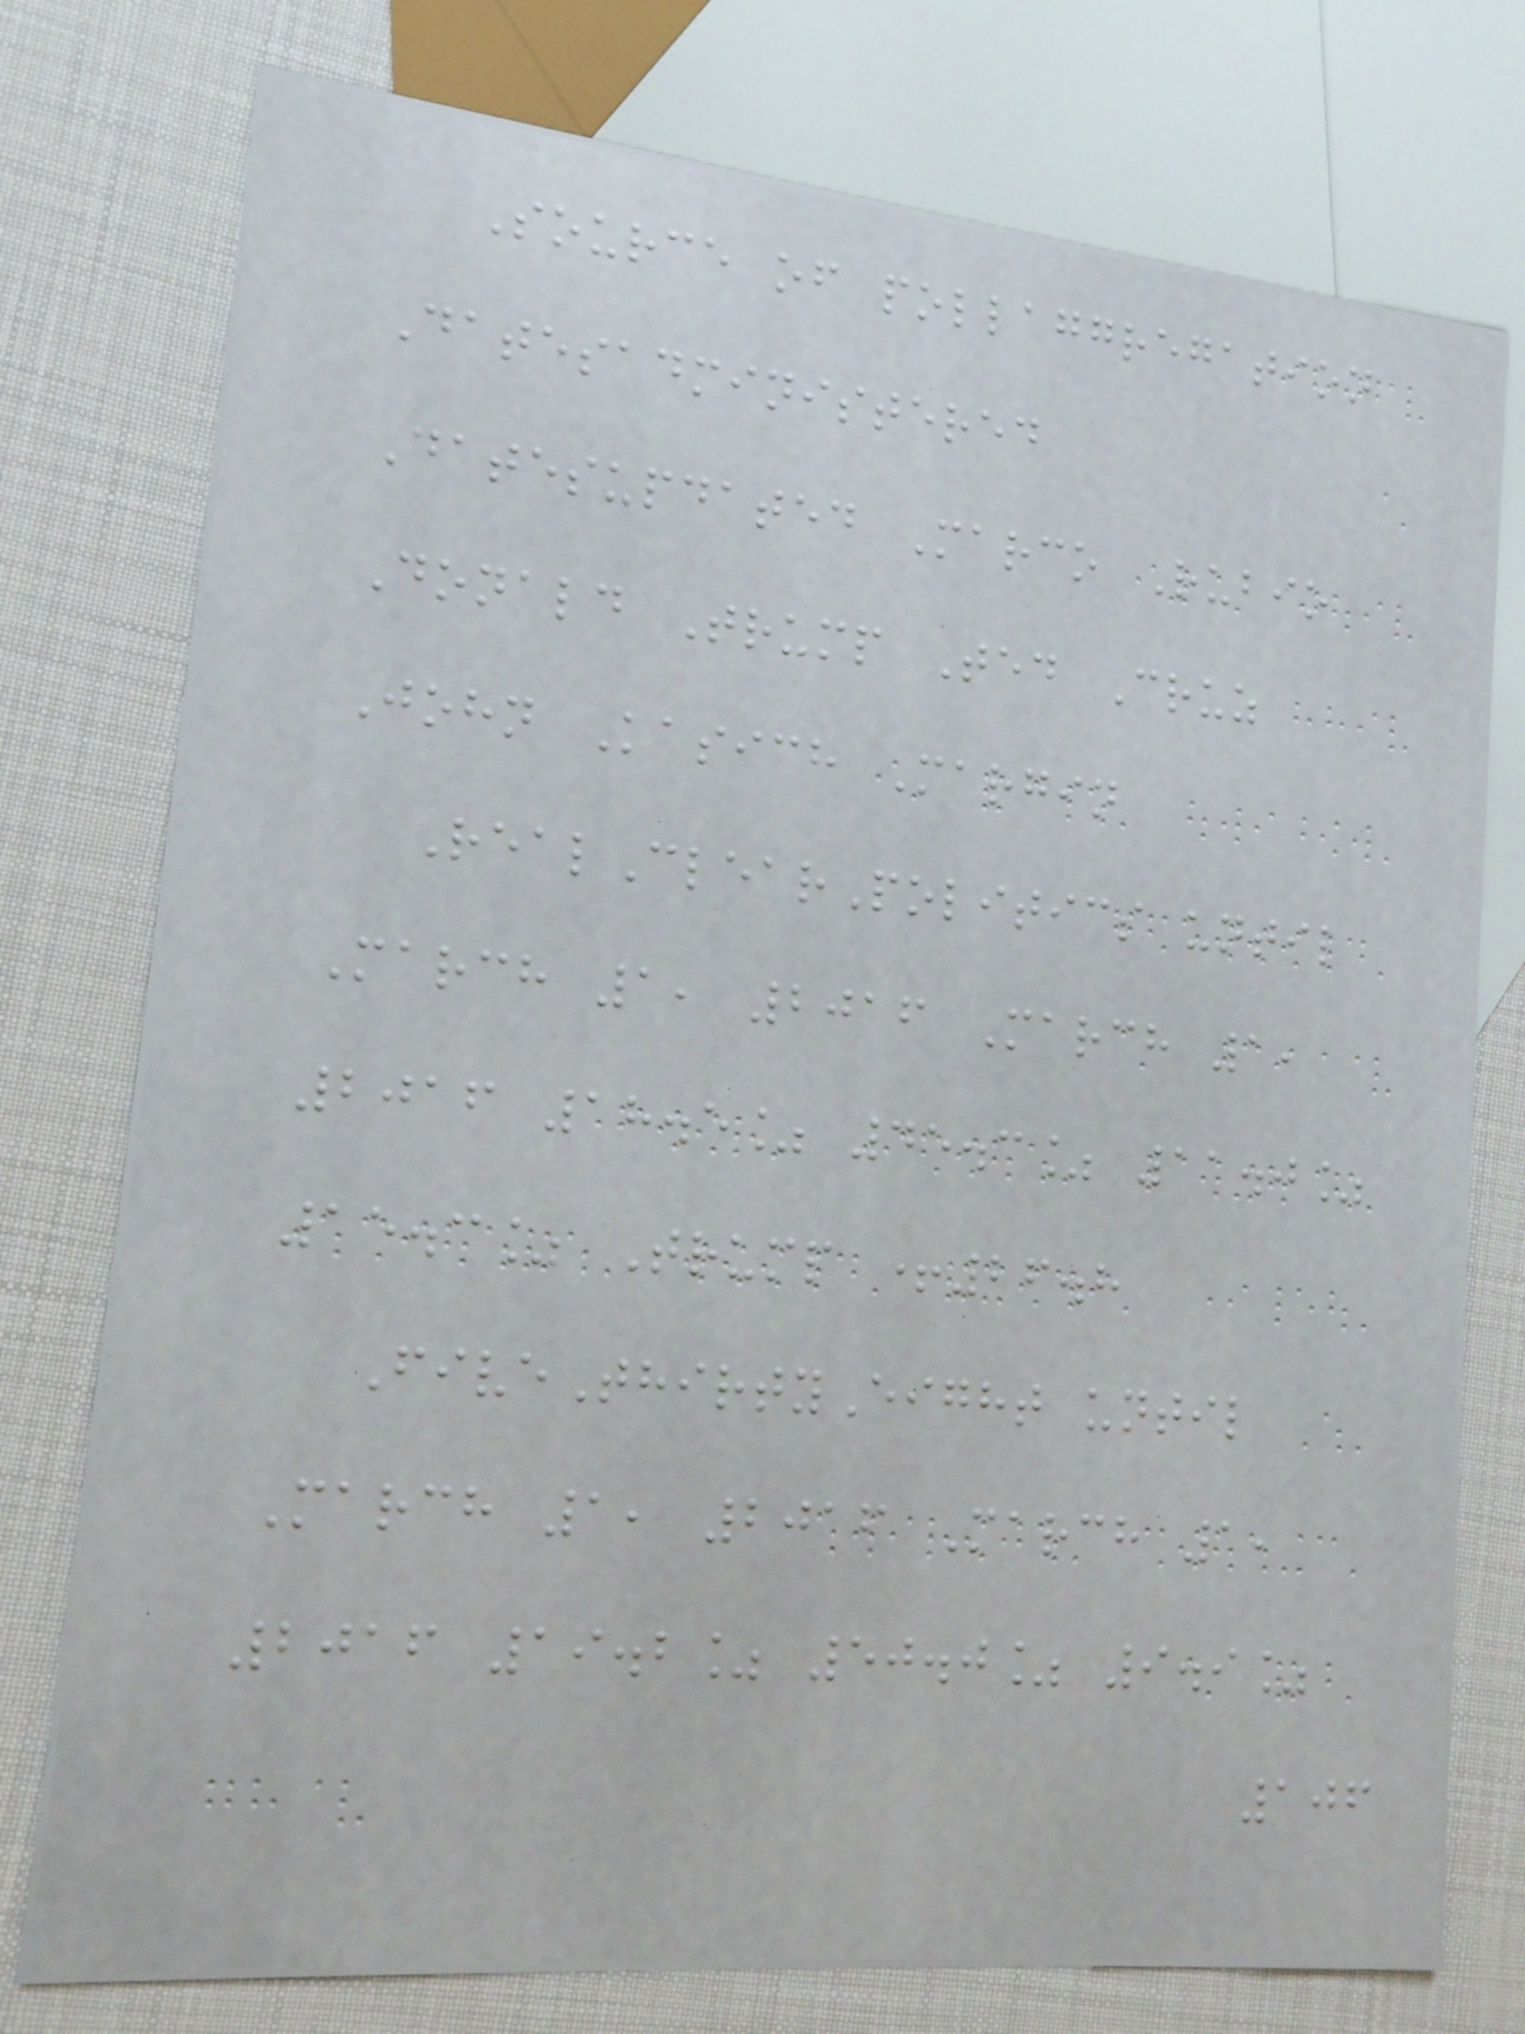Source of pollaggregation
Datesadministered
Datesupdated Marco Rubio
Donald Trump Ted Cruz
John Kasich Margin
RealClearPolitics until
March 1, 2016 March 1,
2016 18.5% 45.3% 11.0%
15.3% Trump +26.8
FiveThirtyEight until
March 1, 2016 March 1,
2016 19.2% 50.0% 9.9%
106
